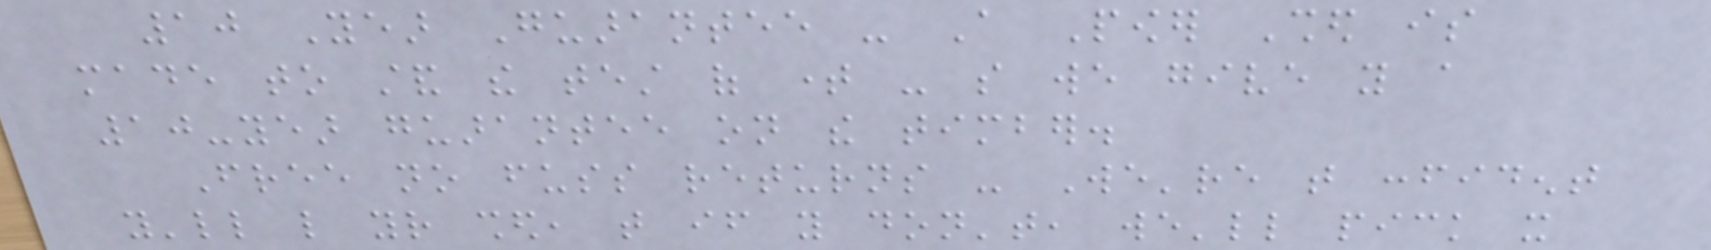10 Year Guarantee - A Power Shed is
made to stand the test of time - so we give you a
10-year guarantee on the timber.
Free no fuss returns - We're that confident
you'll like your shed, that if you don't, we'll pick it
